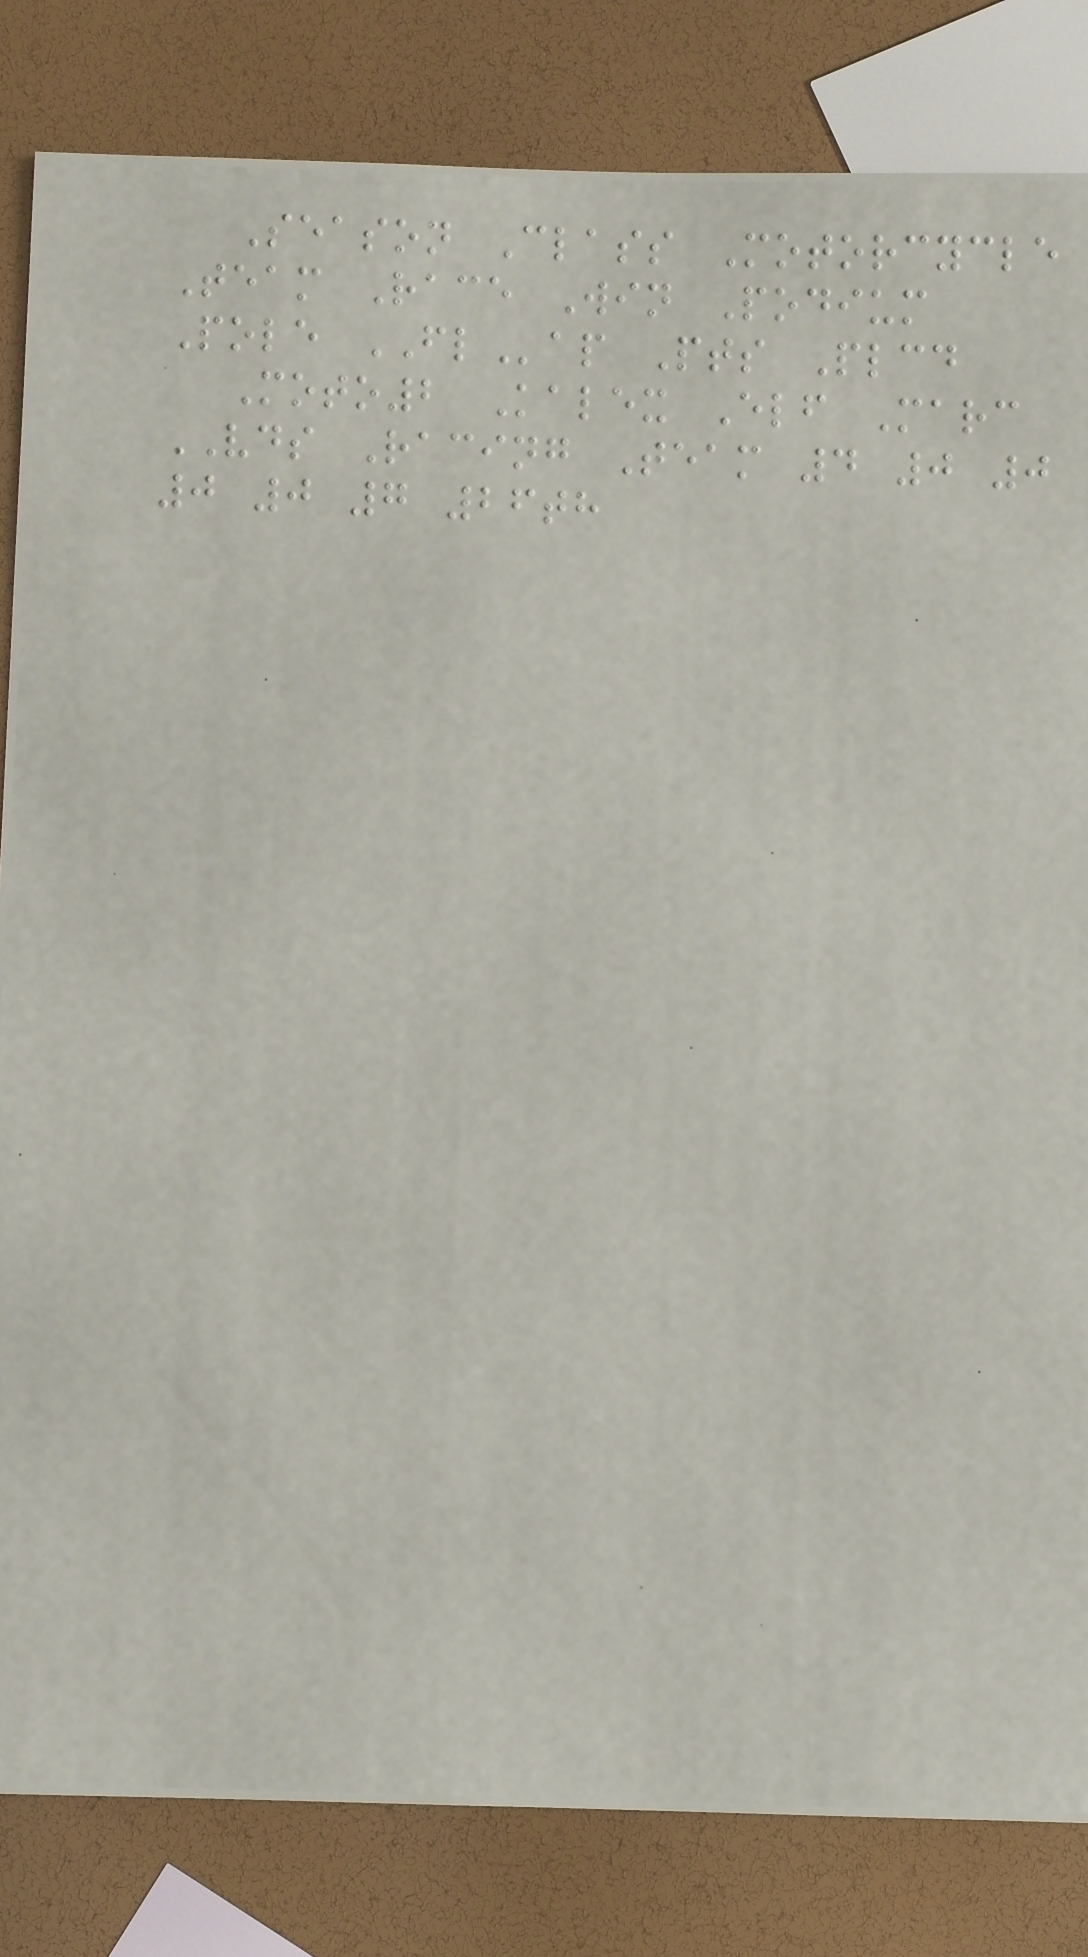Season Class Motorcycle
Team Race Win Podium
Pole FLap Pts Plcd
Moto2 Kalex Elf Marc
VDS Racing Team 4 0 0
0 0 7 26th
